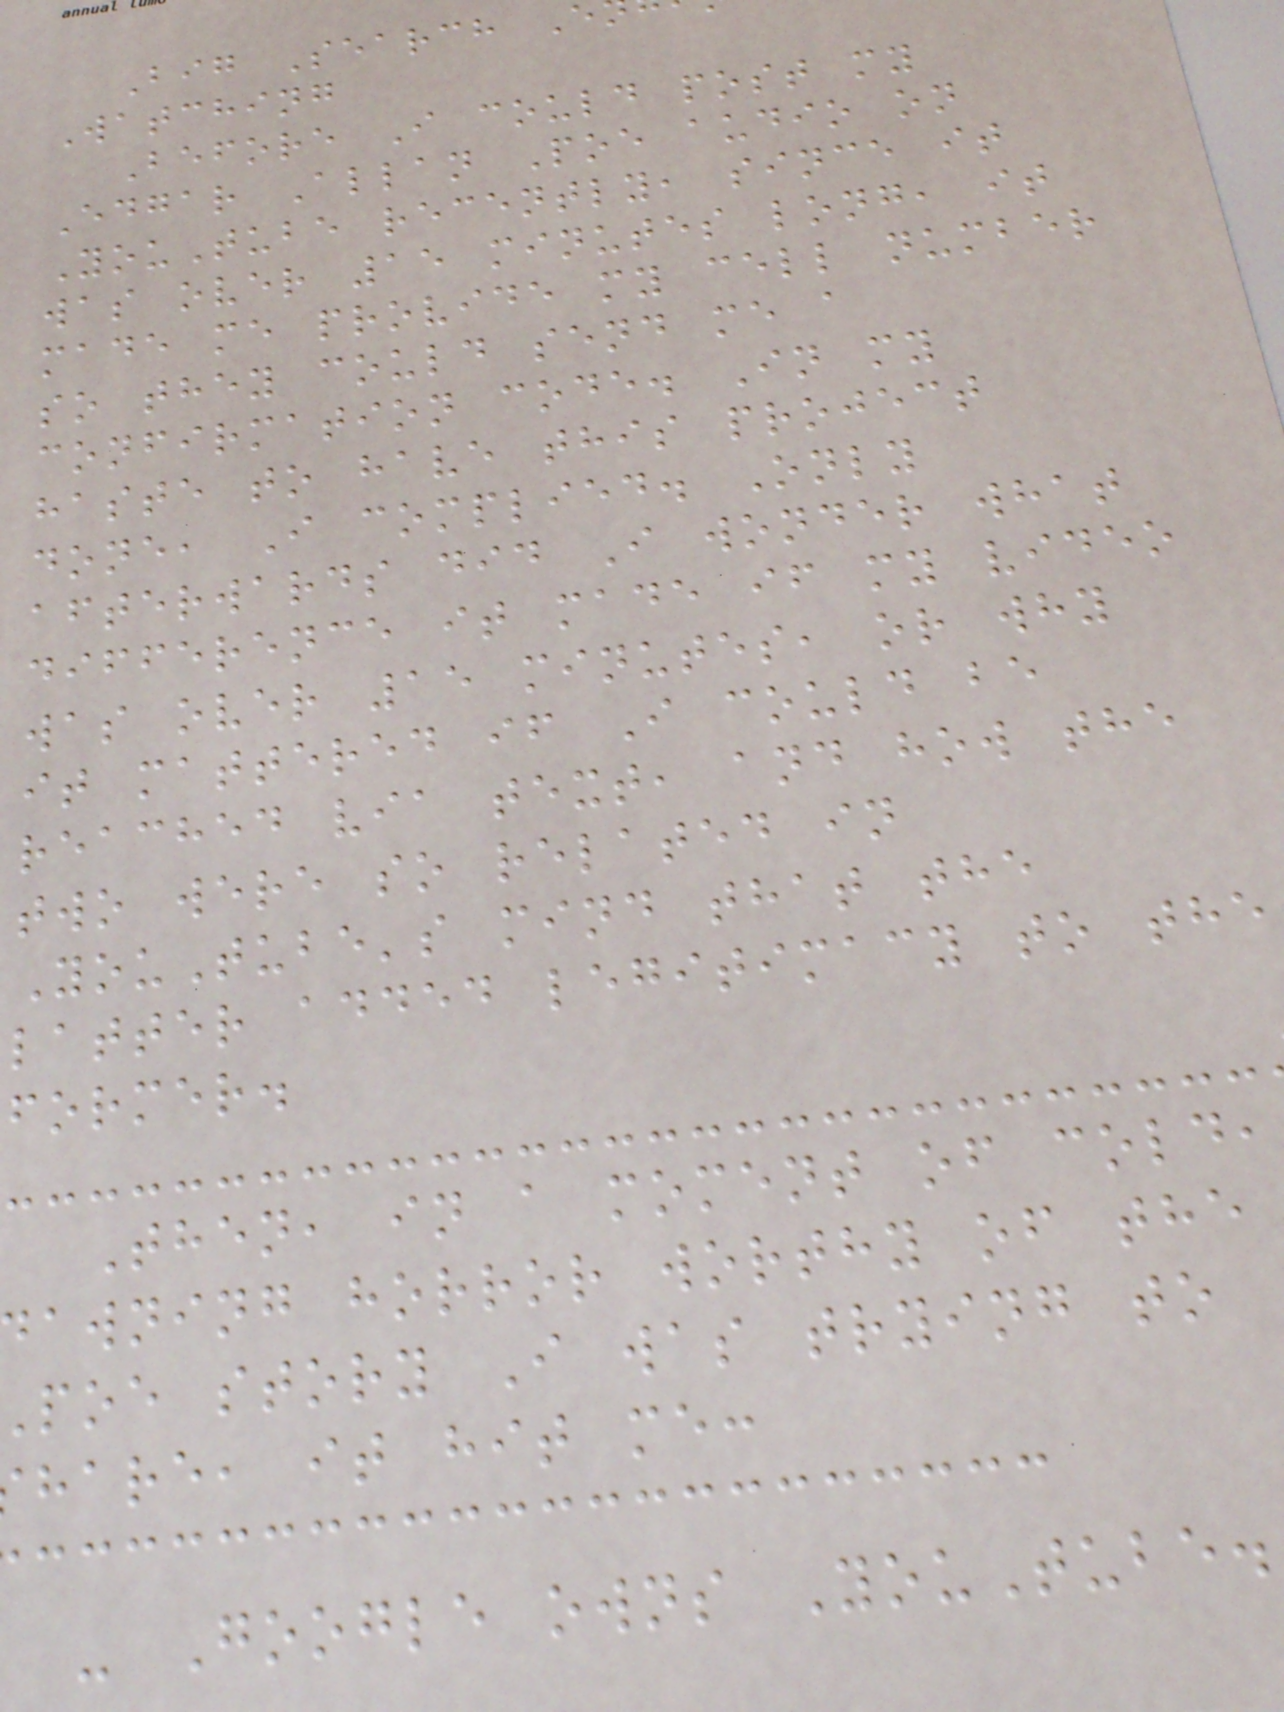Big Search E
Watching
Before I could post my
Edgar Allan Poe audio on
YouTube recently, since it
was over 15 minutes long, it
made me provide my cell number
so they could send me a
confirmation code. In my
haste to have this project
done, I complied. Only
afterwards did I wonder what
difference it made if my video
was over 15 minutes, or why
it mattered if I could be
reached via text, and how the
two were so related in
YouTube's mind that the
latter added legitimacy to the
former.
Then, in a moment of cold,
awning horror worthy of the
poe story I was trying to
hare, it hit me:
- Google owns YouTube.
